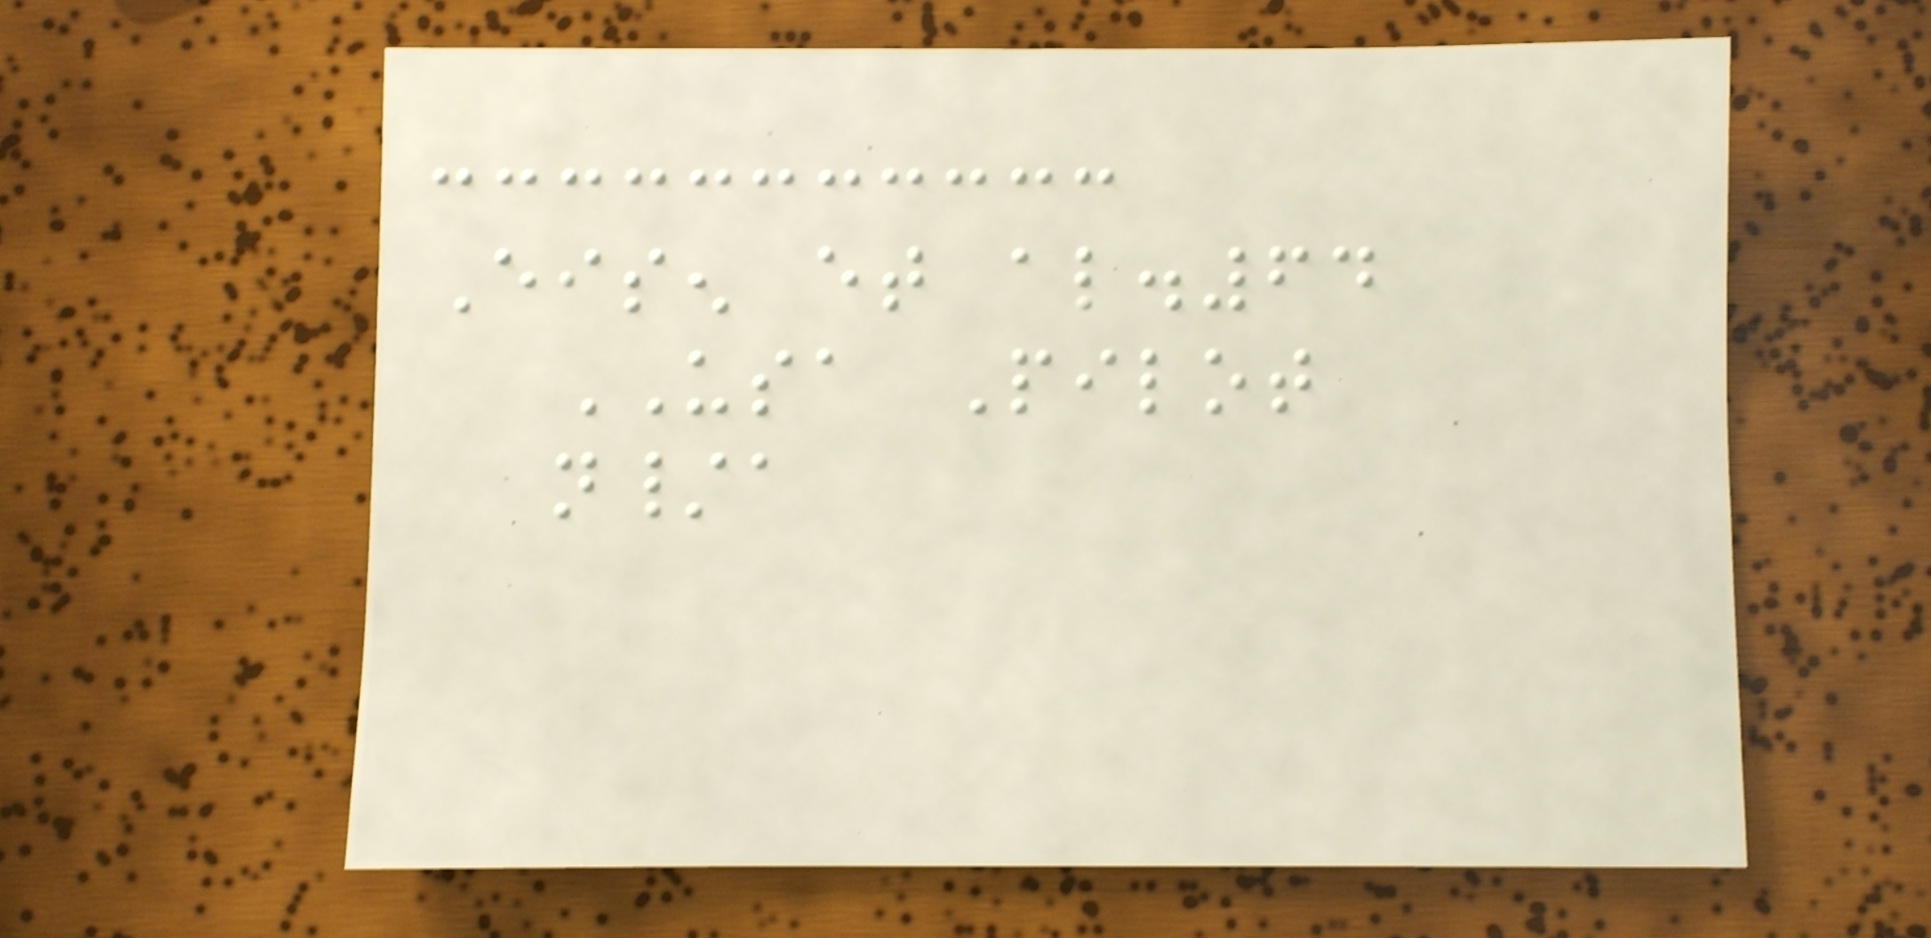Eisen et al.64
USA Pilot
n/a
